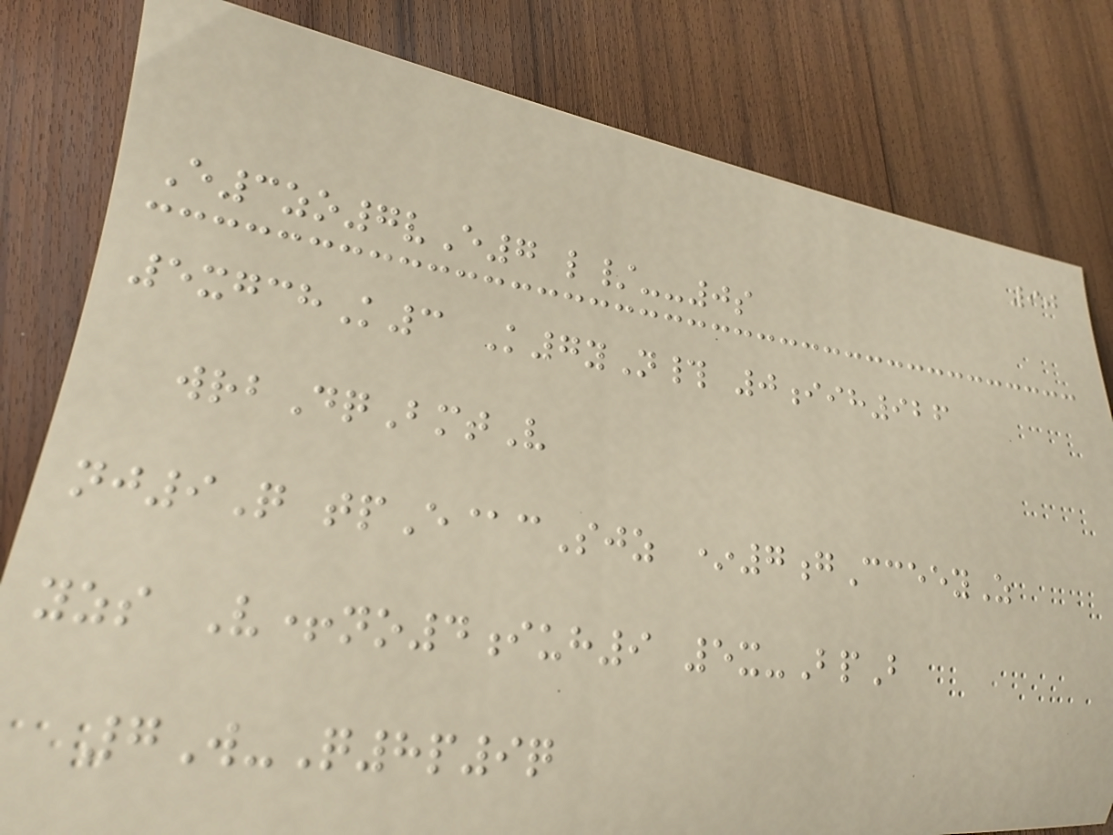90
E3zo7vE7 l/--0s
5xgchK3 K7yN# 0iih926
wrbDqBmtV
nj9Q tpE@cSjz *7gCceeyZ
yzs V+no4iuh9 5x-BpB
7W-Q8p9q
